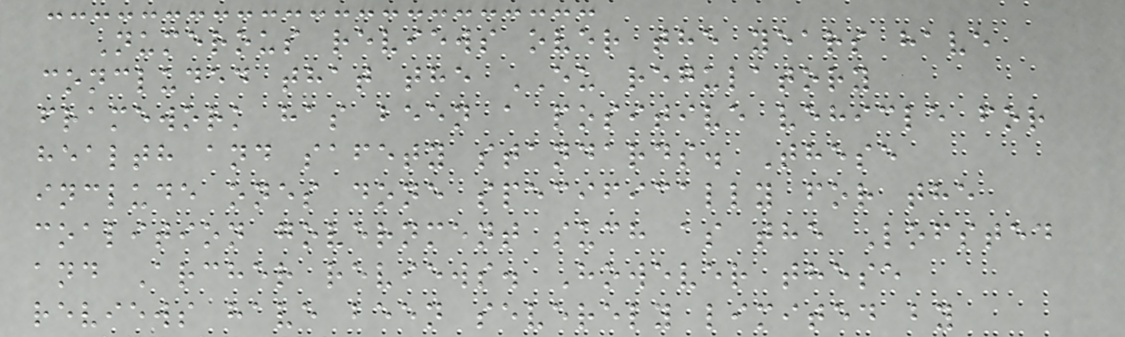Numerous reviews over the years have
concluded that the EU regulatory
framework has been a positive vehicle for
health and safety standards. These
include ones done specifically for the
coalition government such as the Lofsted
and Archer reviews. However these
reviews have been severely limited by
